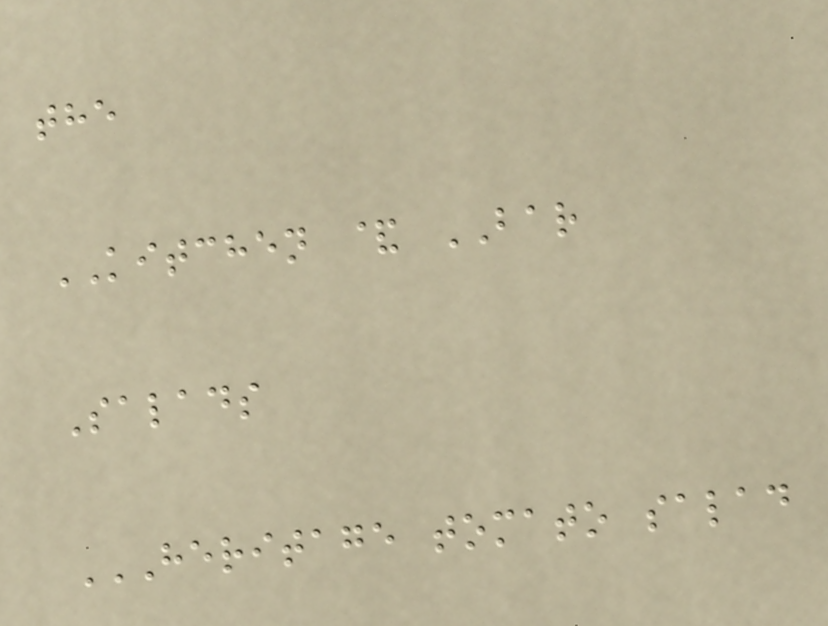the
KITCHEN & BAR
Salads
HERITAGE TOMATO SALAD
